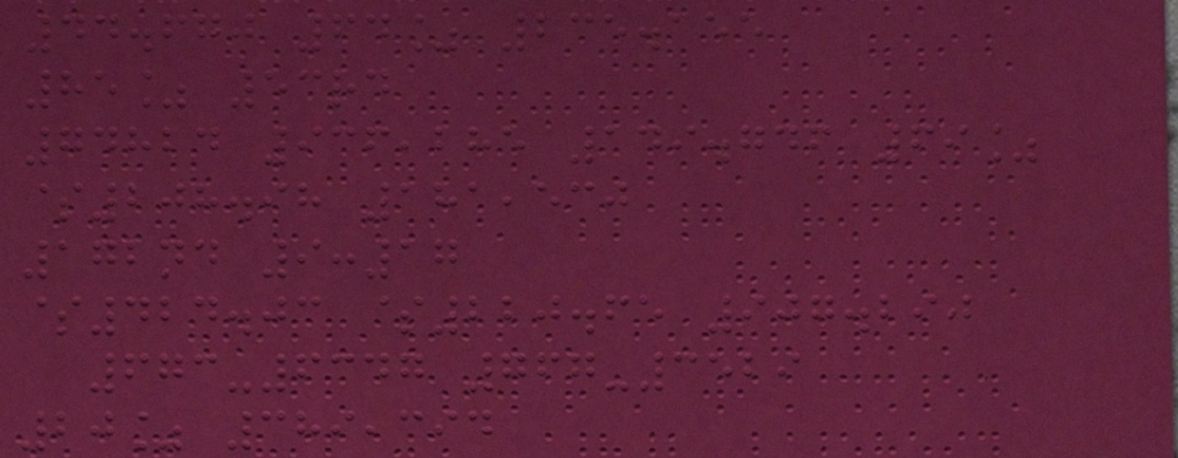44.670 64% 235.155
85% 53rd
74824 936,285 149.746 69%
$208.98 181,530
172nd 9:17
$424.03 $220.65 907.290
673-6347 767-3529
20% 389,394
